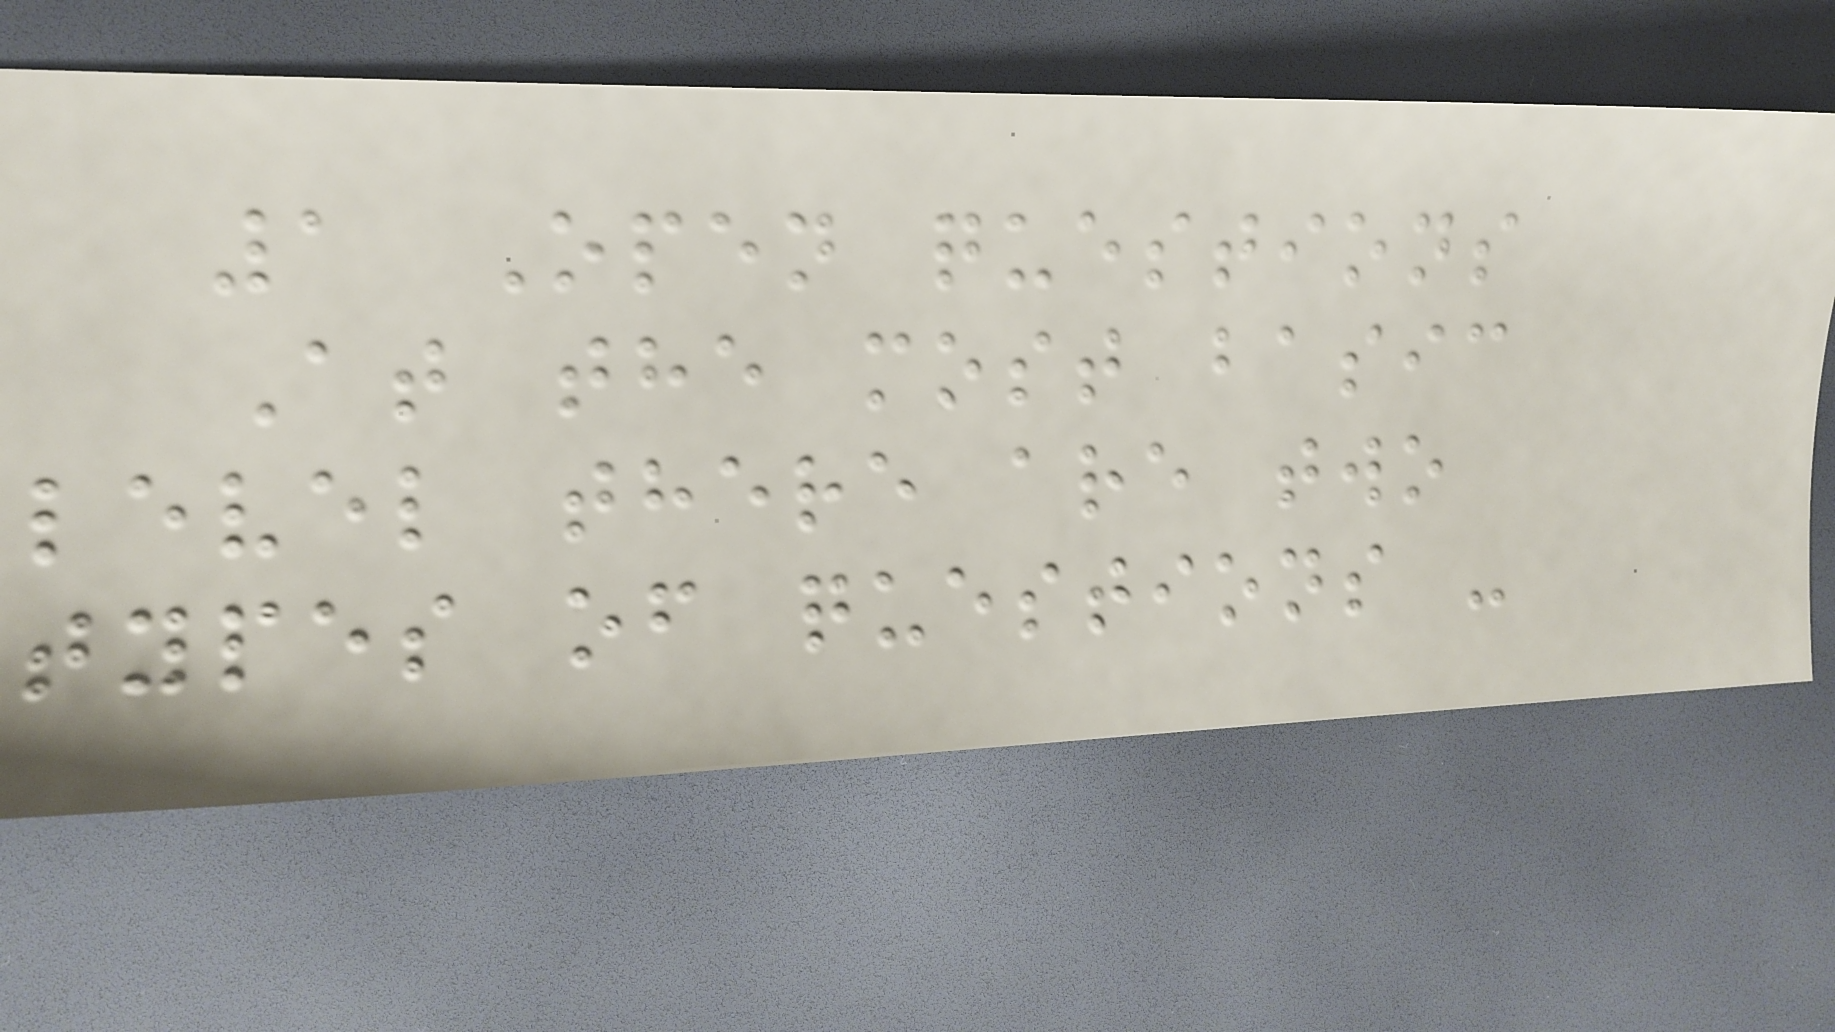1 Open questions
At the most basic
level there are two
types of questions -
